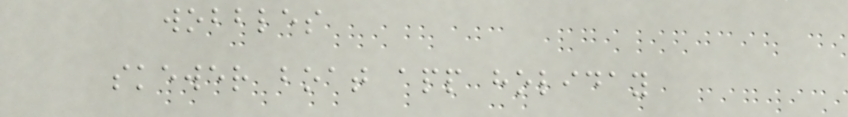wobbles
skewer boat app holiday
